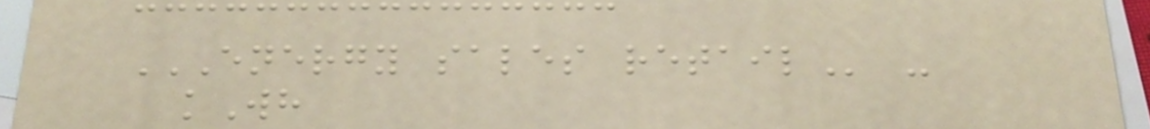ENERGY SALES RETAIL -
kWh
